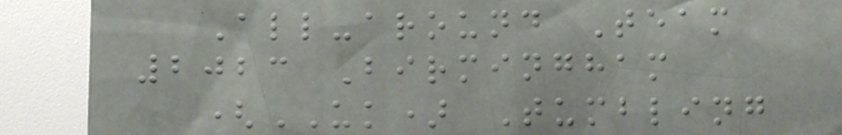All-around Team
2023 Birmingham
(UK) Tumbling
